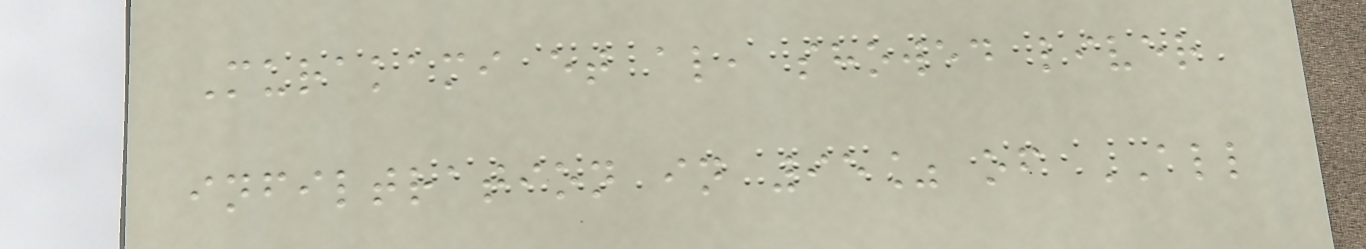Murakami et al, showed liver
infiltration in 95% of ALL
